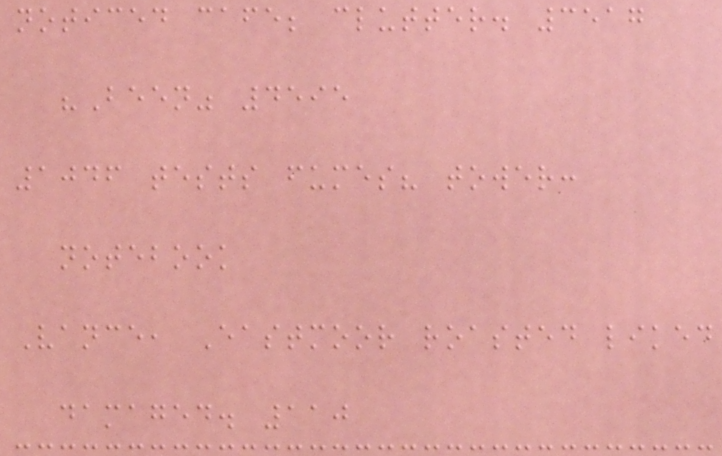noticed cafe; clutter. 3517
"Been" 4595
1046 tests fumes? tower:
notebook
Vance, Eastmoor roasted liked
damaged. 110
